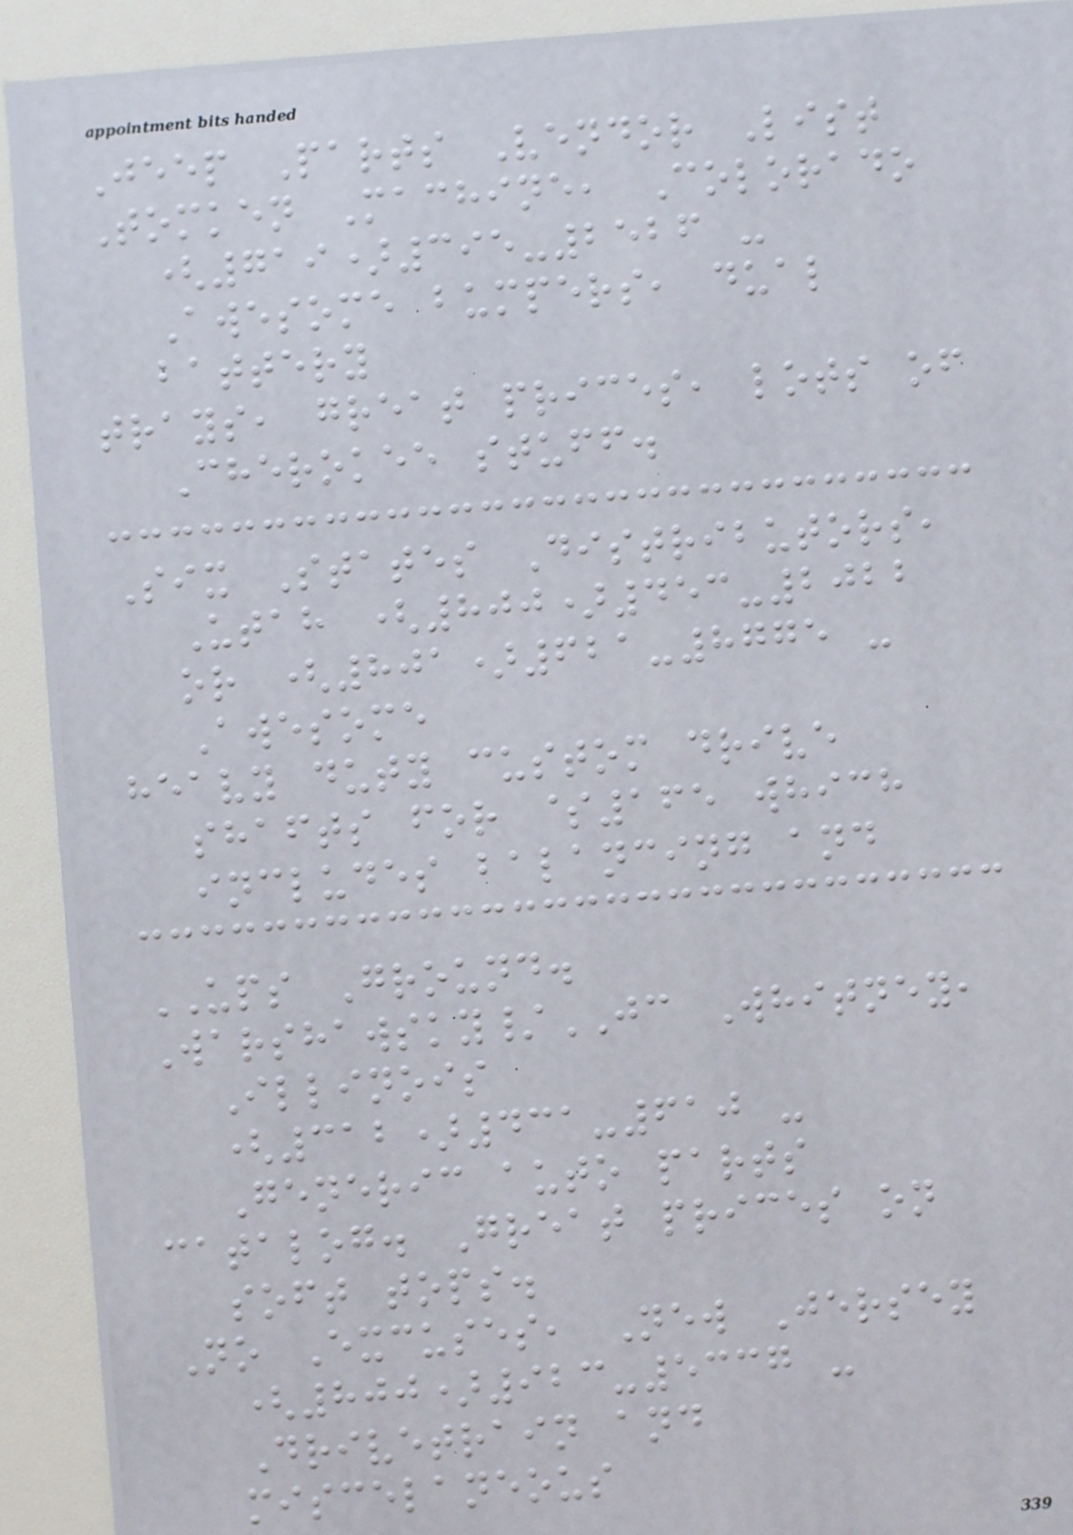Jeep Parts Vendor List
Tomken Machine, Colorado
(719)395-2526 -
Awesome bumpers, dual
battery
trays, great prices, lots of
Cherokee stuff.
Six States Distributors,
Utah (800)453-2022
or (801)621-8775 -
Awesome
heavy duty custom drive
shafts for $165 which
includes balancing and
UPS Ground.
Warshawsky/JC Whitney,
Illinois
(312)431-610 -
Generic auto parts
catalog. Great prices on
soft tops.
No Excuses, New Jersey
(800)923-5337 -
Drivetrain and
miscelaneous
